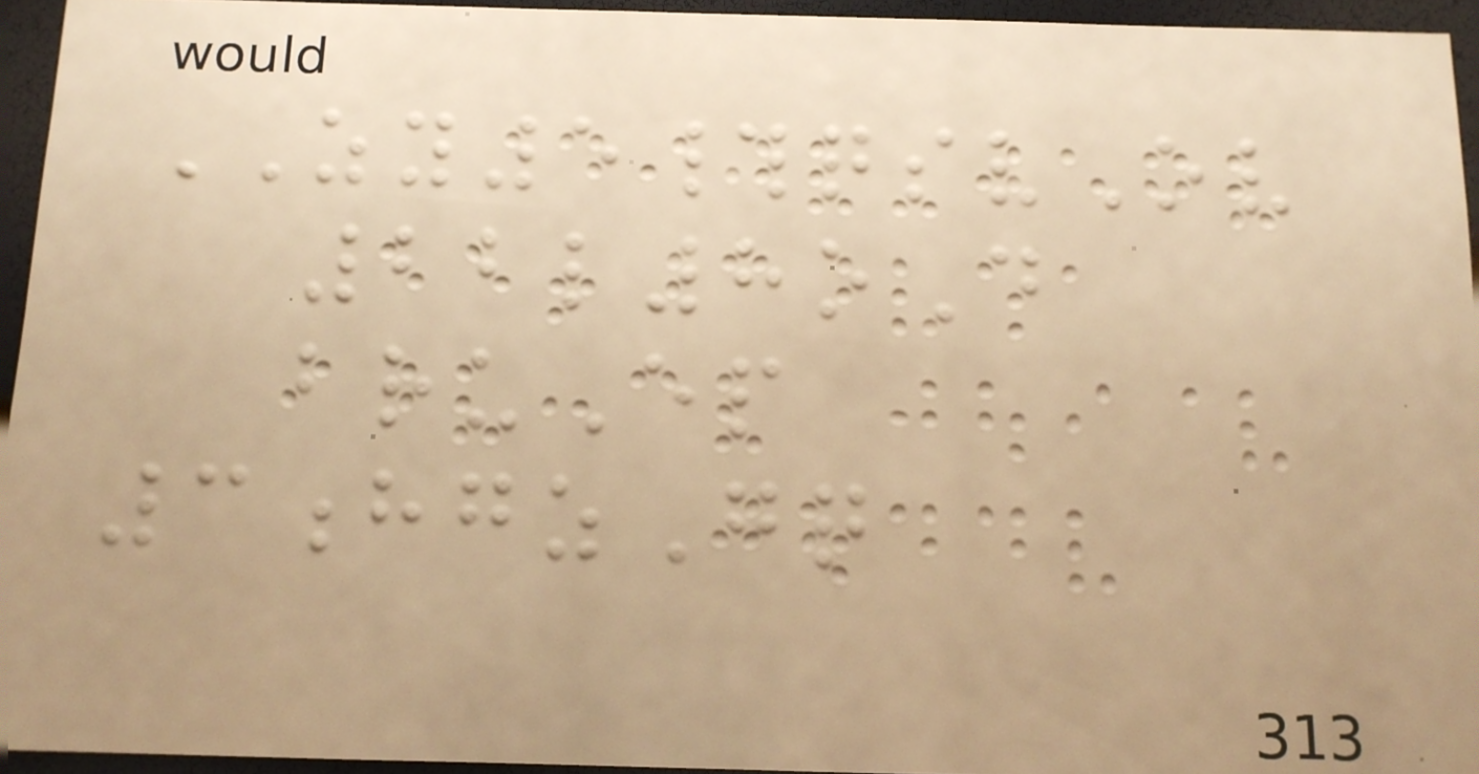ZY5#qsvOv
22l8oD
bruEp
3hgzGq
